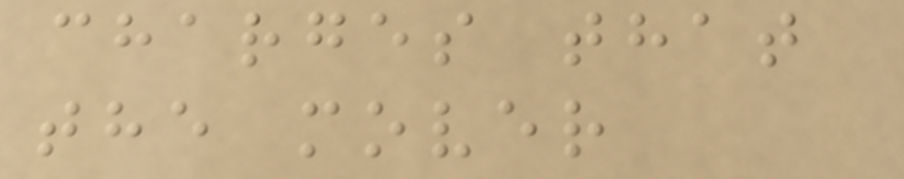charges that
the mover
